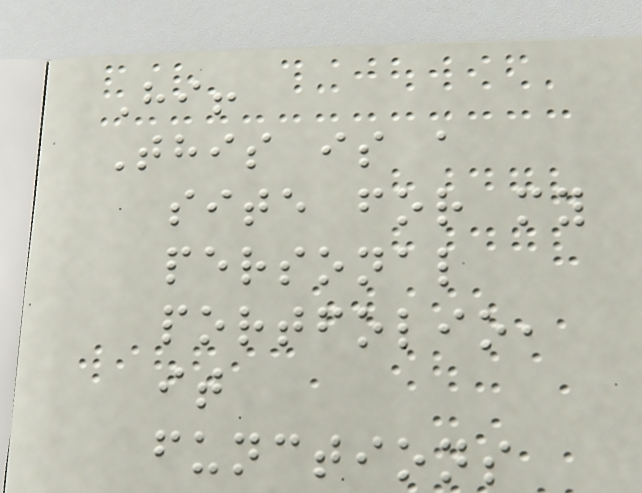Hi!
This is a
site for my
personal
portfolio,
it
functions
